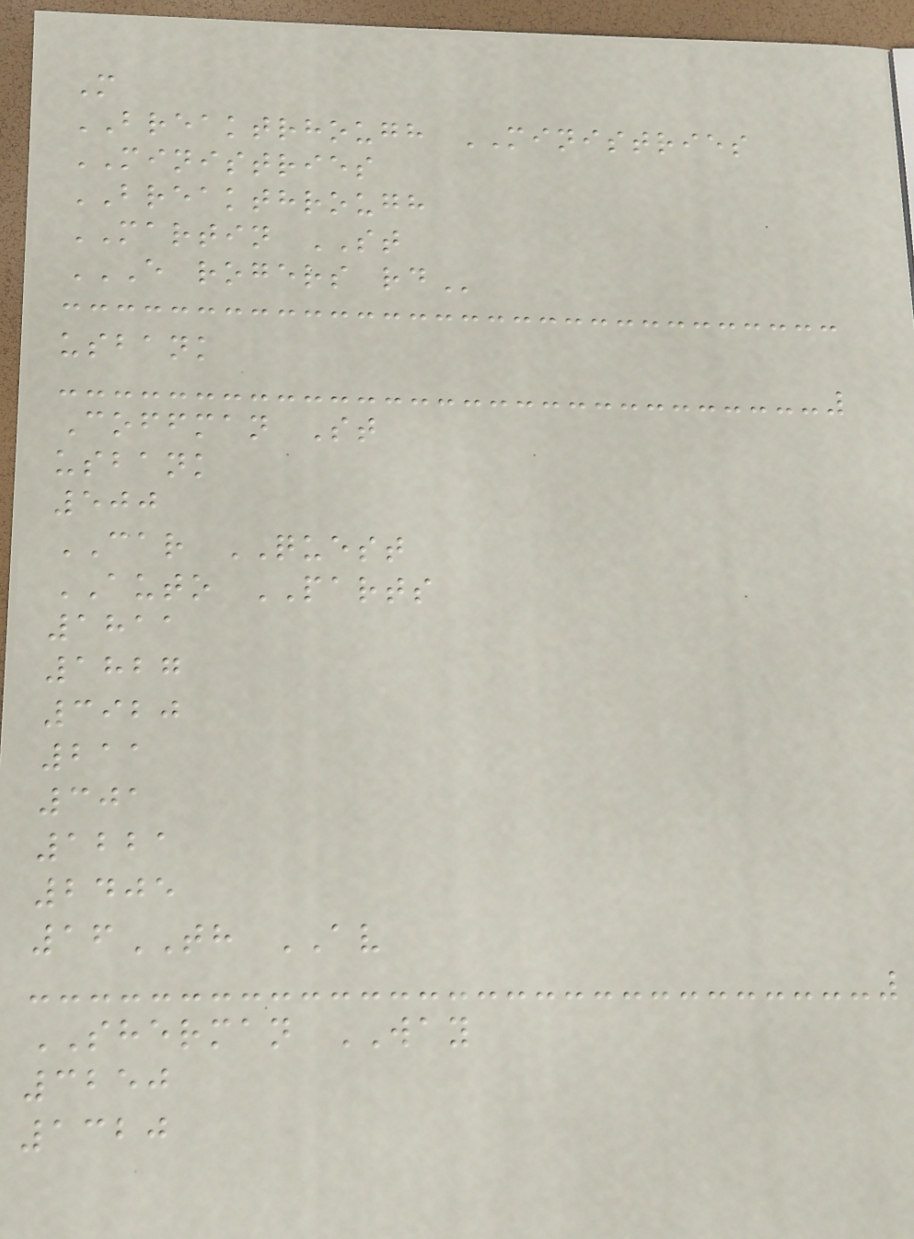M
BREAKTRHOUGH MINISTRIES
MINISTRIES
BREAKTHROUGH
MARTIN ST
E ROGERS RD
usbank
Coffman St
usbank
500
CAR QUEST
AUTO PARTS
1811
1827
3920
211
301
1221
2405
16TH AV
SHERMAN WAY
3250
1320
